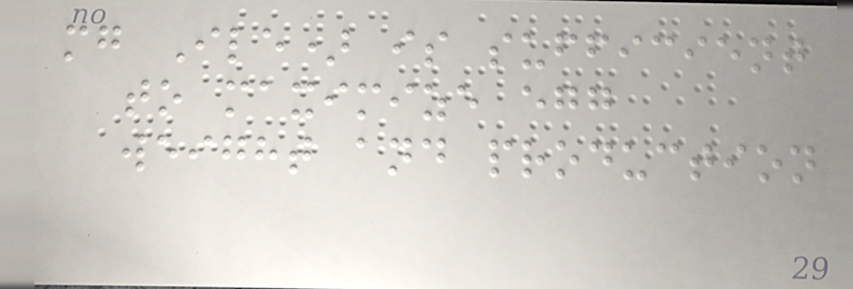mg Ile) is sufficient
to maximize egg
weight and production
